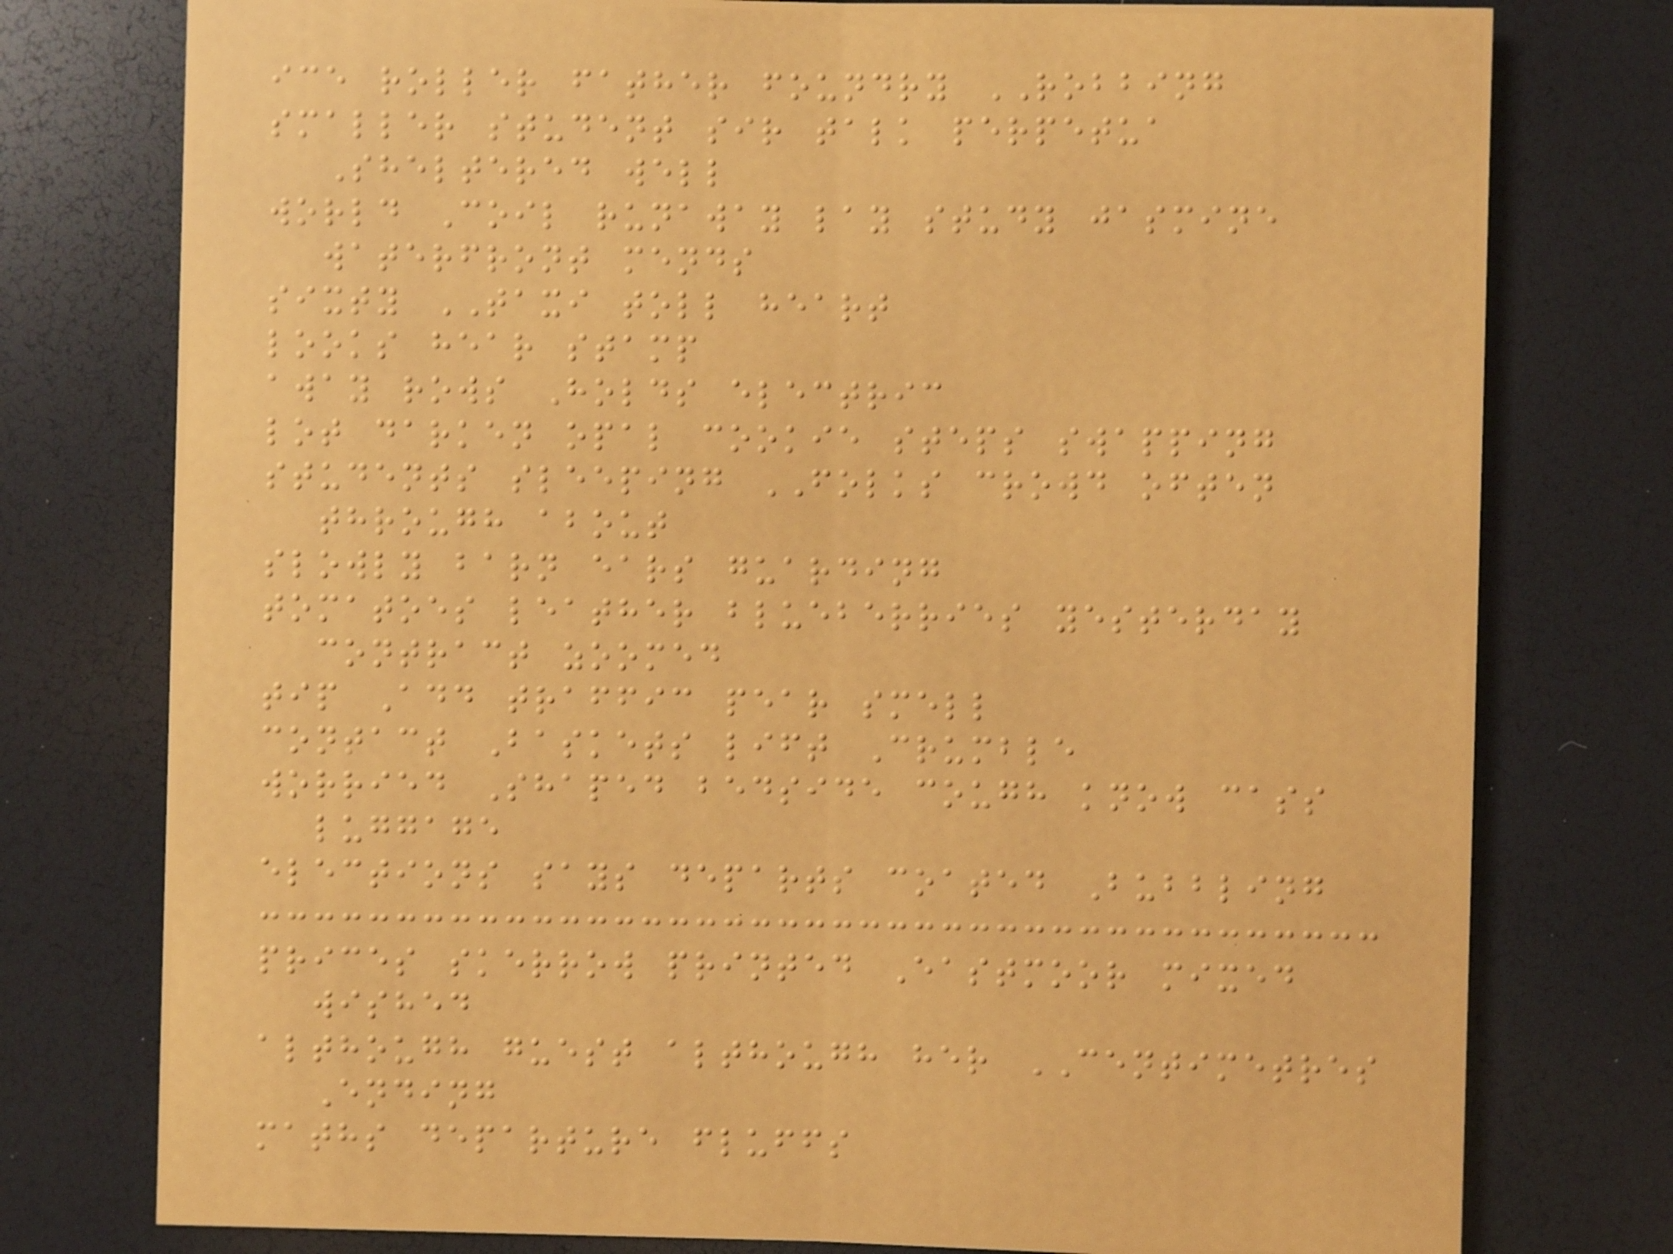ice roller father foundry ROBBING
smaller student sir talk perpetua
Sheltered well
world Coil runaway lay study jasmine
waterfront mends
sixty TAXI toll heart
looks hear stamp
away rows Holds electric
lot darken opal cookie steps swapping
students sleeping FOLKS crowd often
through about
slowly barn ears guarding
tomatoes leather blueberries yesterday
contract zoomed
tip Add traffic pear smell
contact Baskets lift Crumble
worried Shaped bedside cough know cass
luggage
elections says departs coated Bubbling
prices skerrow printed Eastmoor mixed
wished
although guest although her CENTIMETRES
Ending
maths departure fluffs
